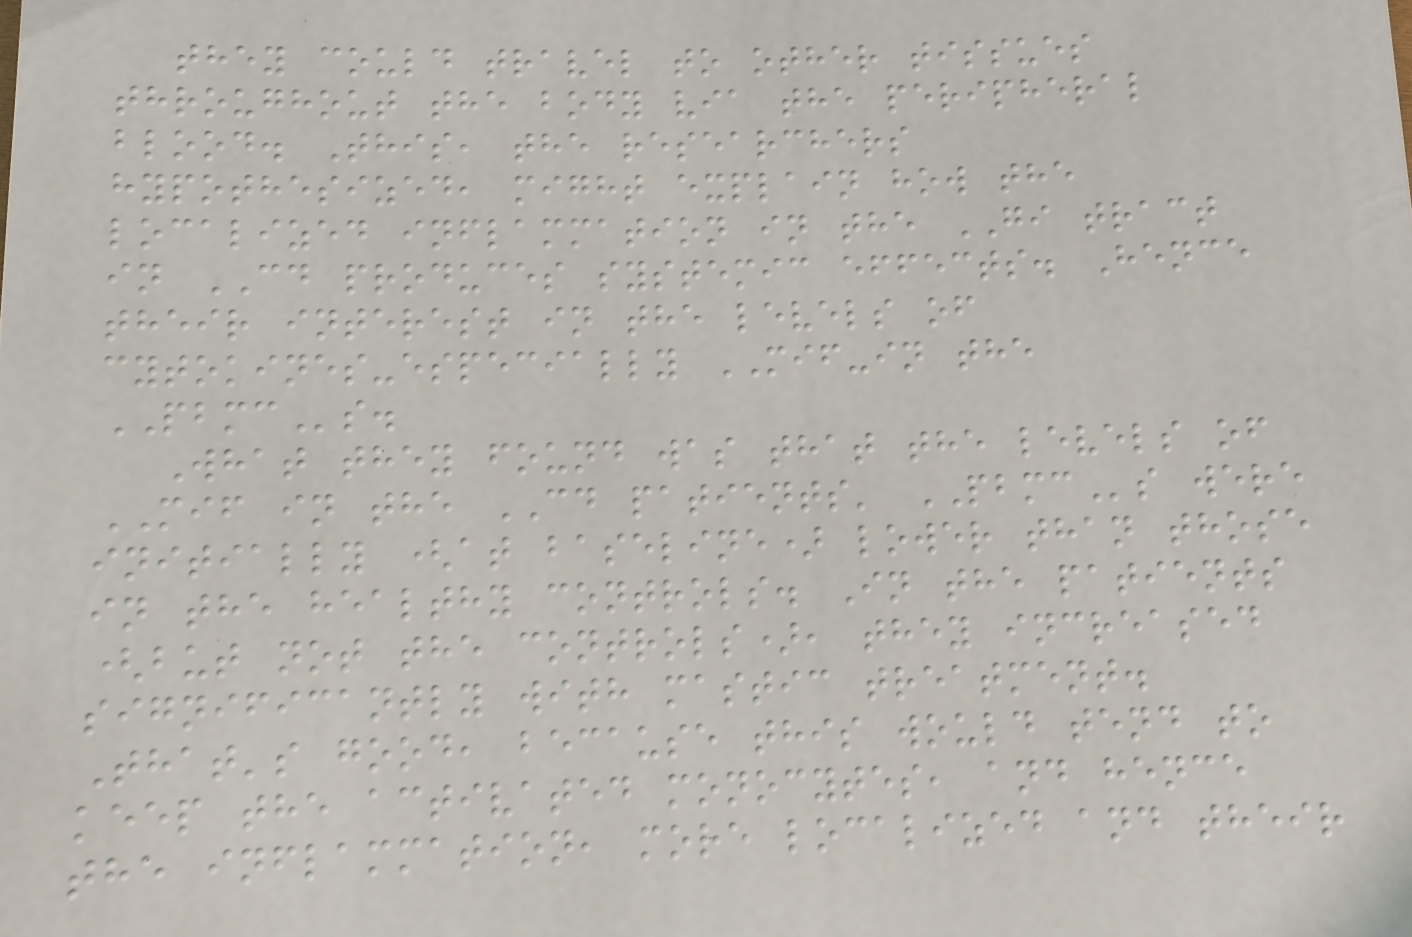they could travel to other tissues
throughout the body via the peripheral
blood. This, the researchers
hypothesized, might explain how the
localized inflammation in the GI tract
in CD produces systemic effects. Hence
their interest in the levels of
cytokines-especially MIF-in the
PBMCs.
What they found was that the levels of
MIF in the CD patients' PBMCs were
initially (at baseline) lower than those
in the healthy controls. In the patients
(but not the controls), they increased
significantly with mastic treatment.
That's good, because this would tend to
keep the activated monocytes, and hence
the inflammation, more localized and their
